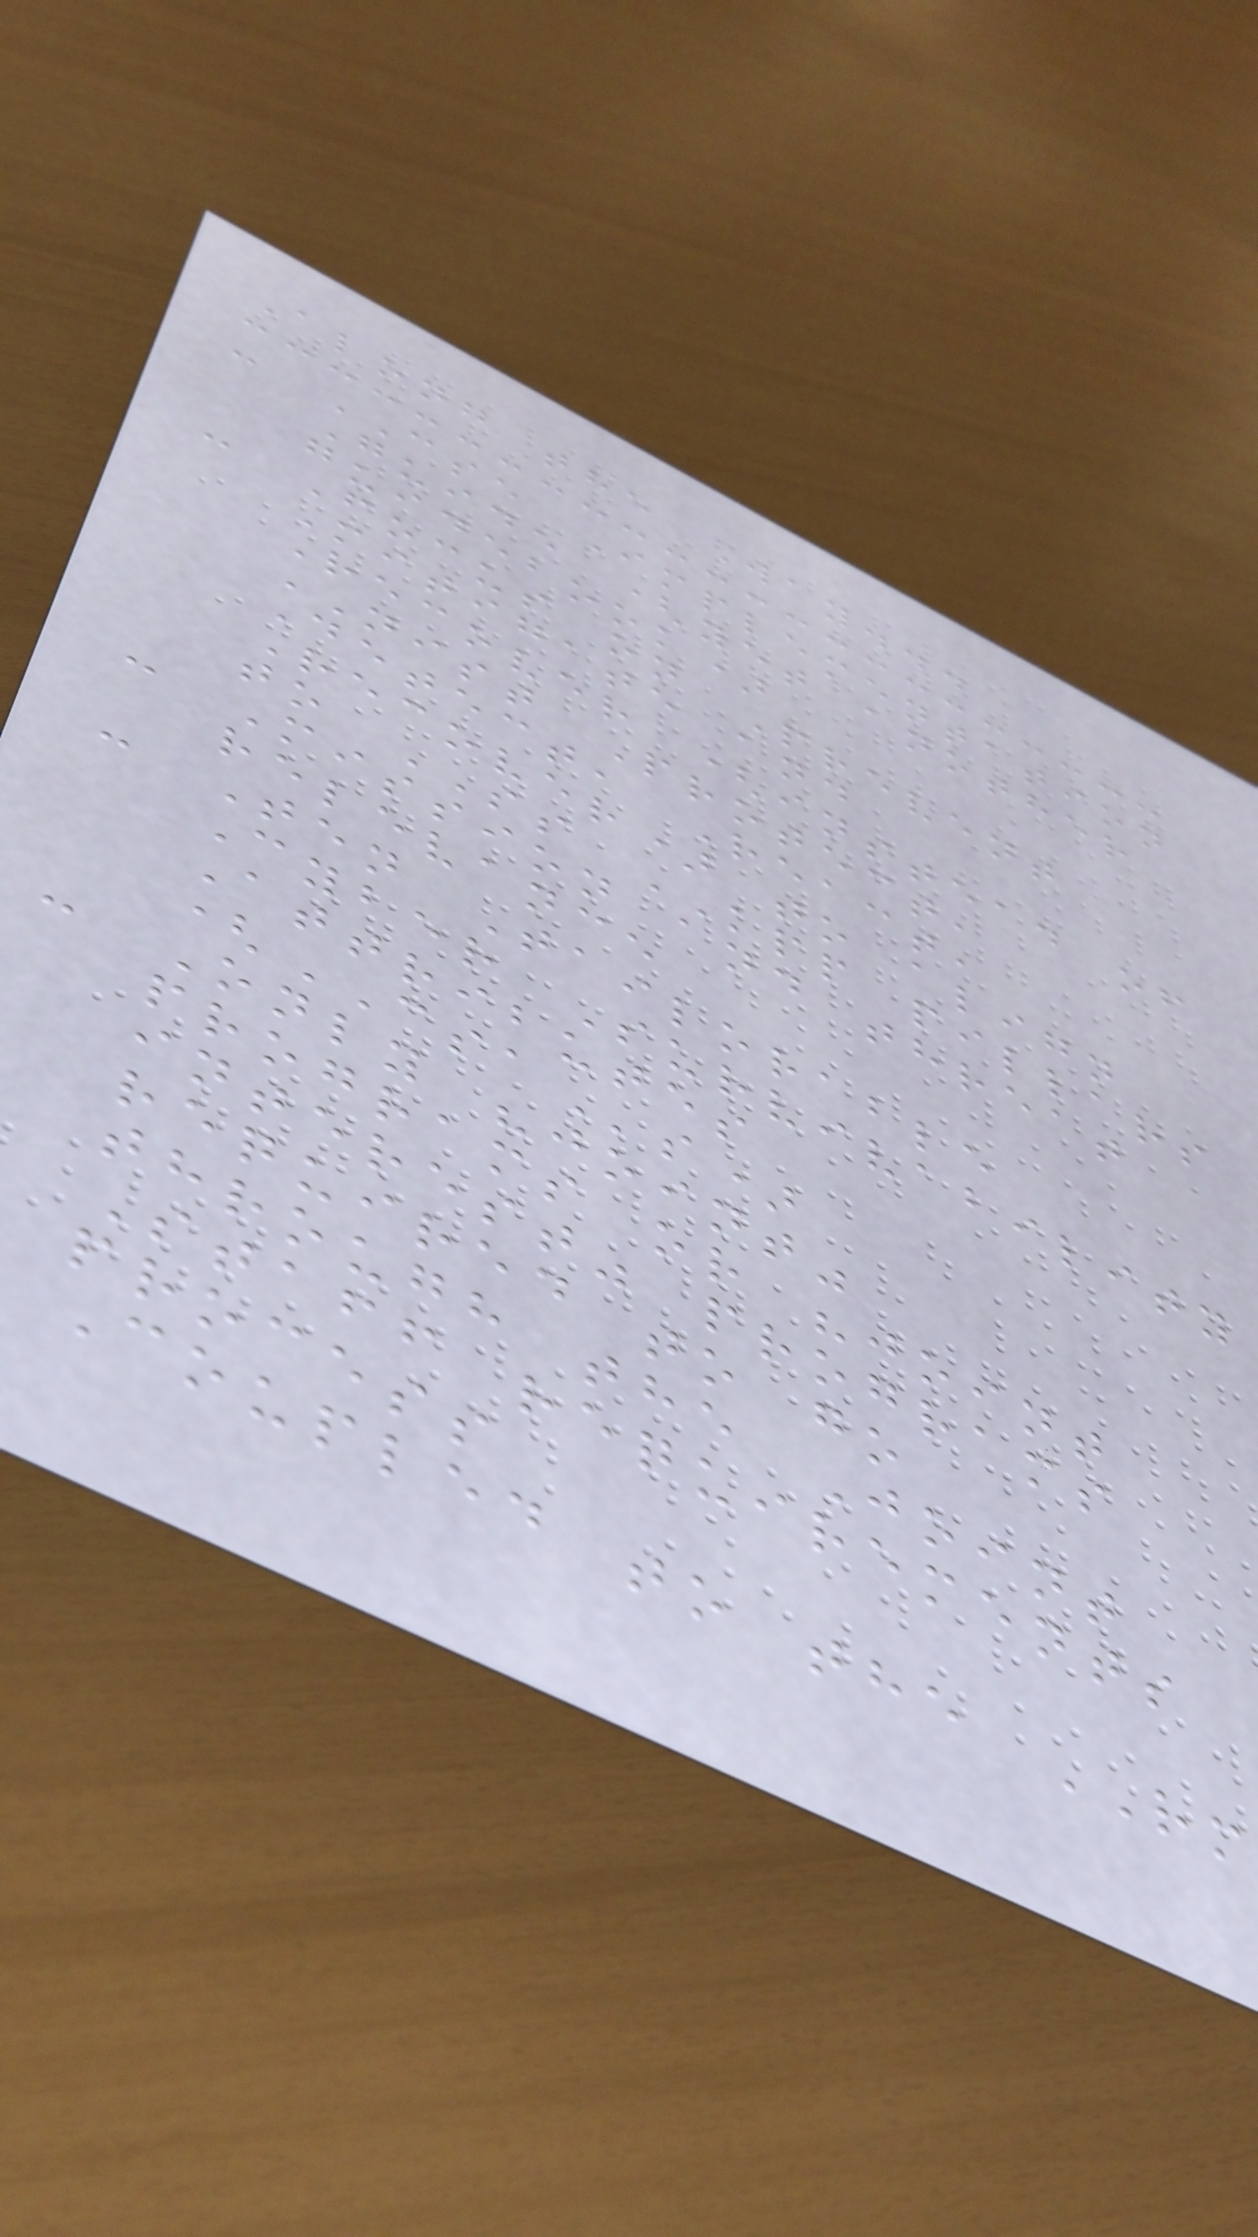Along the Way...
- CSE Implementation
Guide (yet another
guidebook)
- Focus on Prevent
Mitigate and
Recover (instead of
NIST Protect,
Detect, React,
Recover) to align
to SS KPP pillars
- Mission and threat
relevance
- Ten Tailorable
Cyber Survivability
Attributes
(CSAs)
- Only "joint"
programs or "joint
interest" programs
required to go
through the Joint
Staff requirements
process
Coupled to the RM
